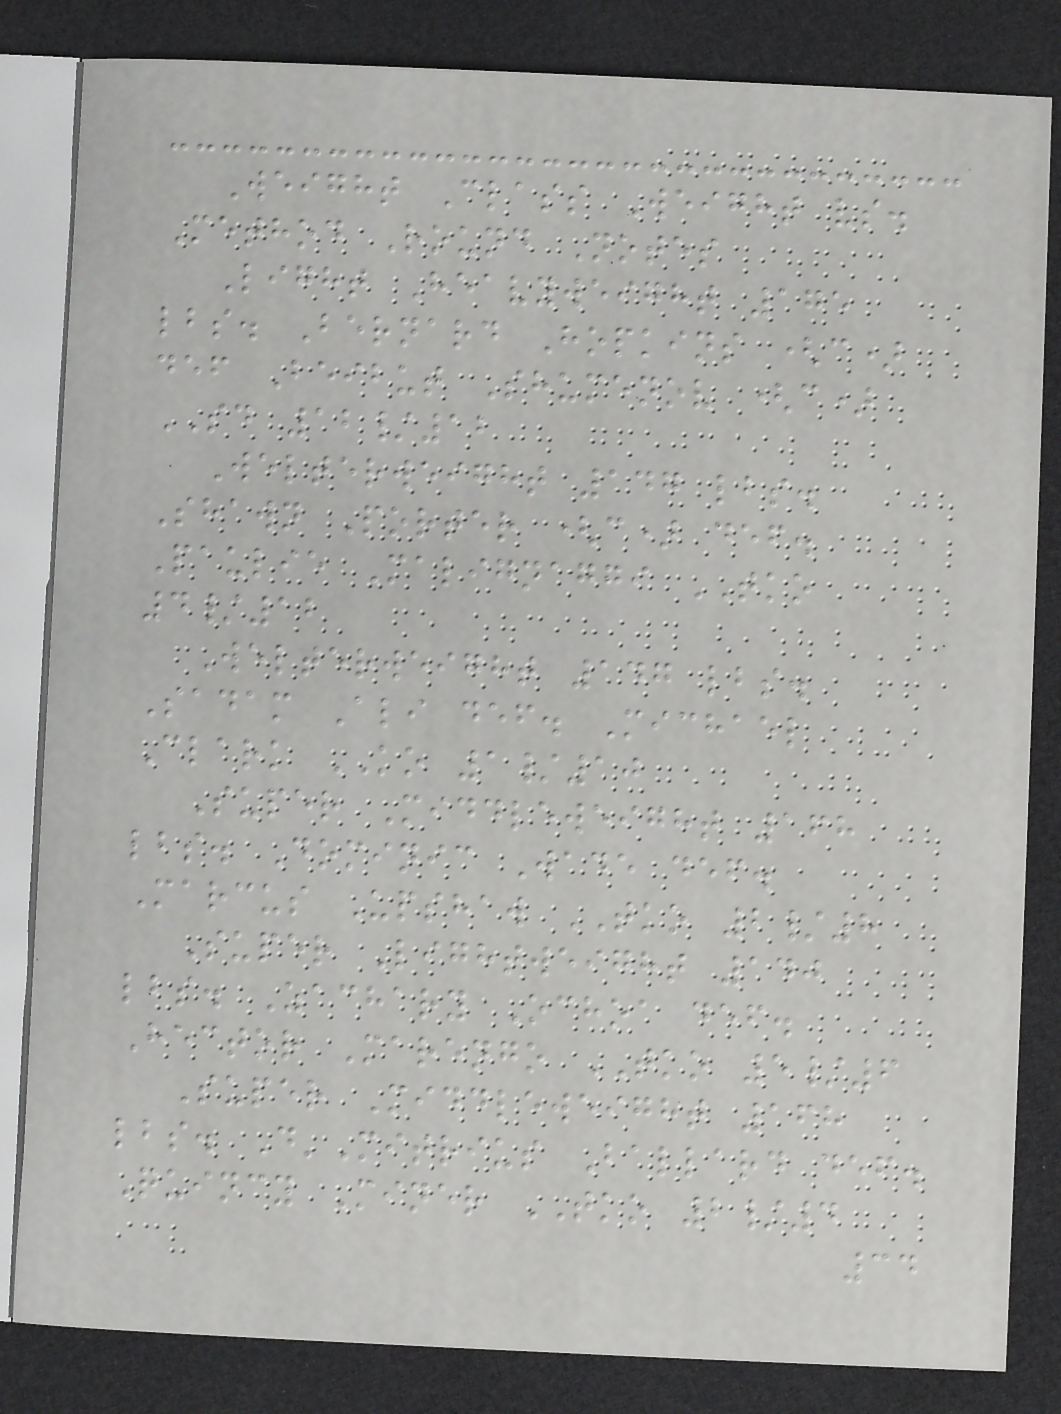Weight Class Weight vs.
Method Round Notes
Light Heavyweight 175
lbs. Bernard Hopkins (c)
def Beibut Shumenov (c)
SD 12/12
Welterweight 147 lbs.
Shawn Porter (c) def.
Paulie Malignaggi TKO
4/12
Welterweight 147 lbs.
Sadam Ali def. Michael
Clark KO 1/10
Super Middleweight 168
lbs. Dominic Wade def.
Marcus Upshaw TKO 2/8
Super Lightweight 140
lbs. Zachary Ochoa def.
Hector Marengo TKO 5/6
Super Middleweight 168
lbs. D'Mitrius Ballard def.
Quincy Miner TKO 2/4
34
